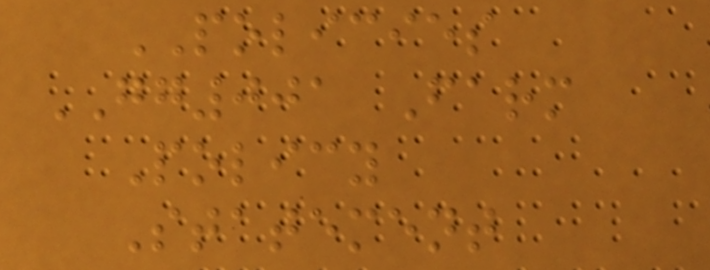POLICIES
GG001 Farm
Policy
Statement
